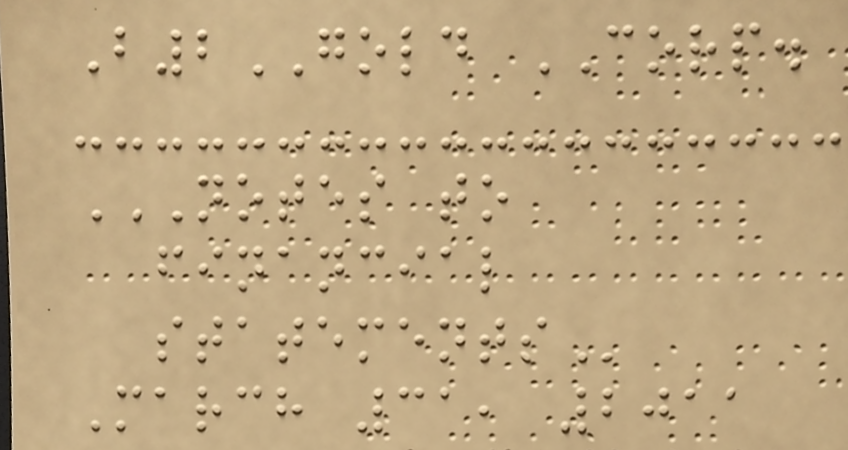B2GOLD CORP.
NOTES TO
FINANCIAL
STATEMENTS
March 31, 2011
